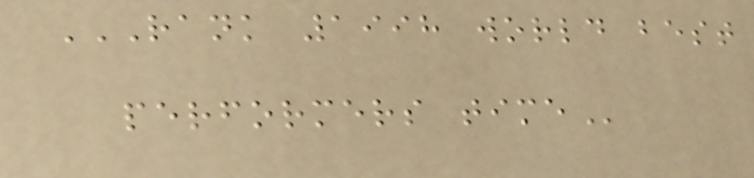RANK 1998 WORLD BEST
PERFORMERS TIME
